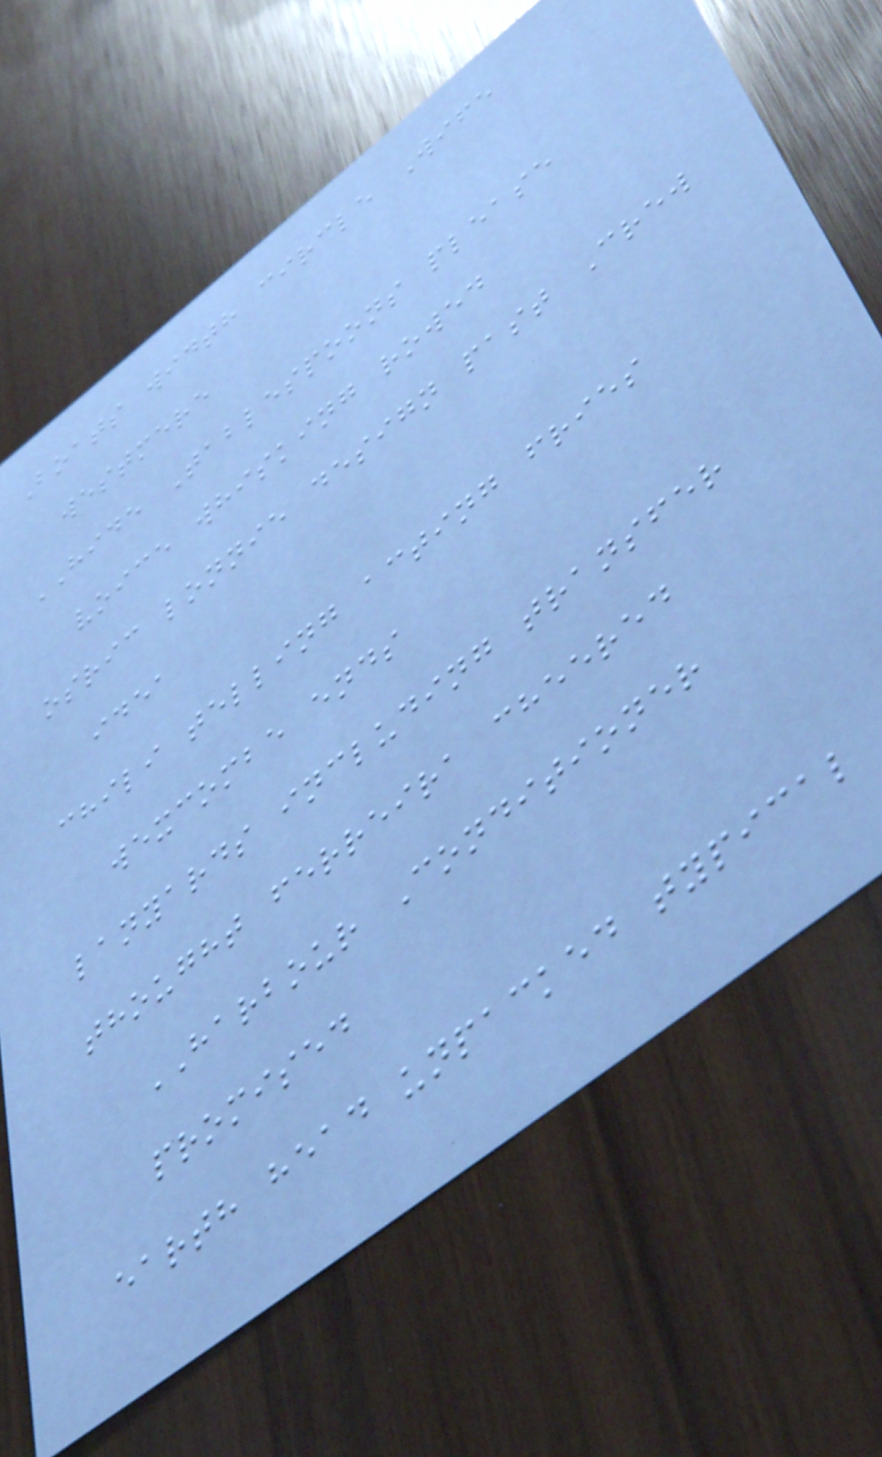Boats width circle Wife
westmere
HIDE Tablespoons please
voice whisking rowed
osric lonnie design past Crew
idea
chili telling acting fries
wexcombe ends
lanyards including transfer
thought ferreira cheered
HARBOUR Conditioner
promised
earth head unpacked typical
